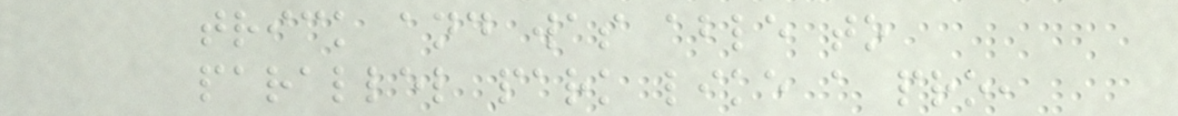trick and was able to
parallel park like a pro,
